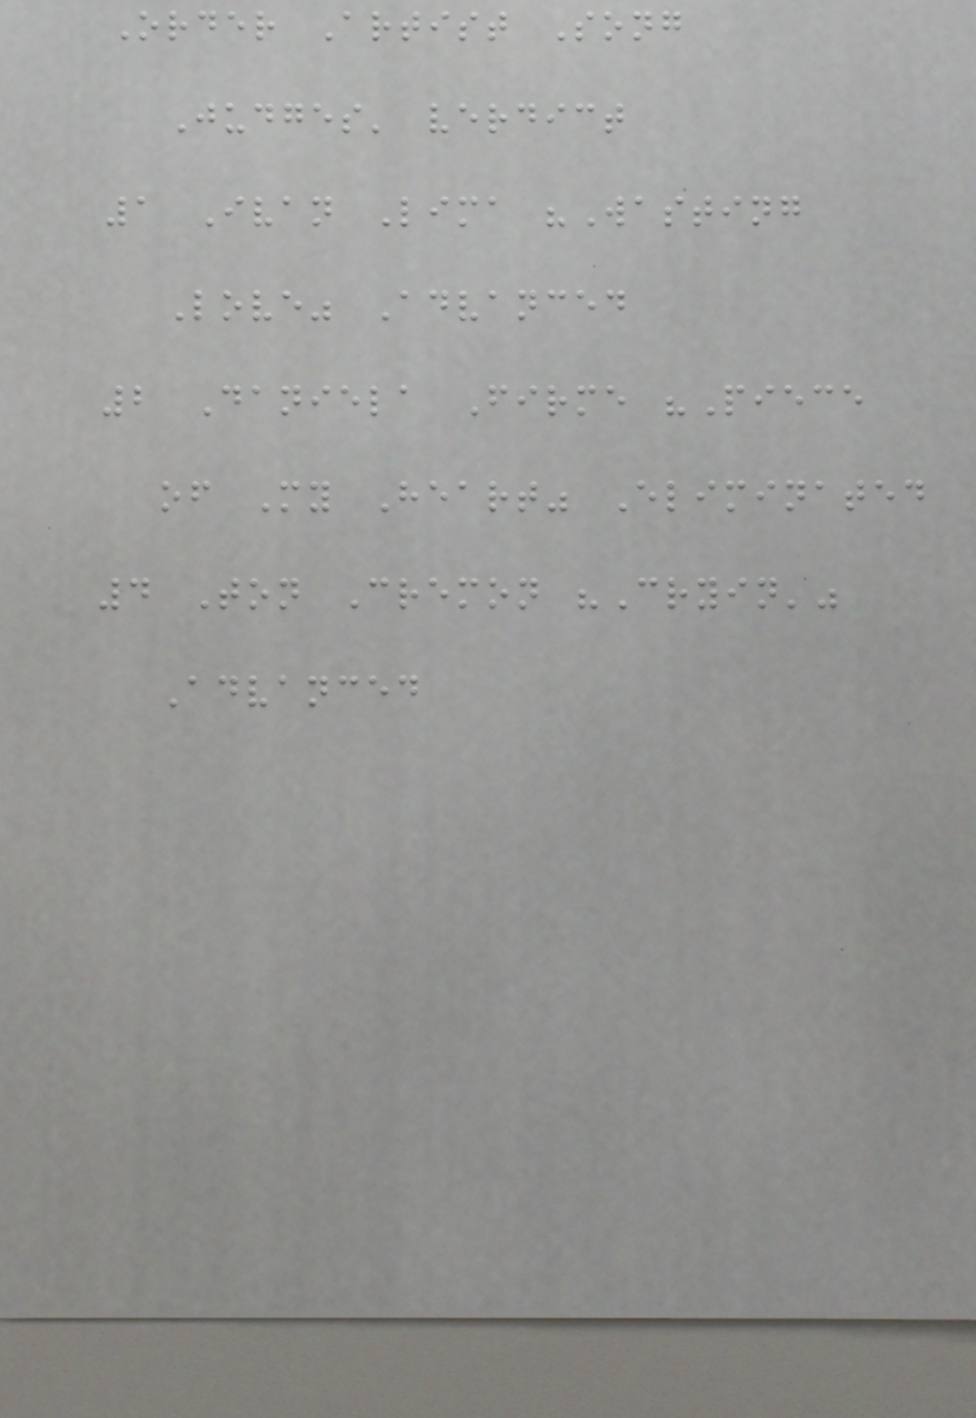Order Artist Song
Judges' verdict
1 Ivan Lima "Wasting
Love" Advanced
2 Daniela Firme "Piece
of My Heart" Eliminated
4 Ton Cremon "Cryin'"
Advanced
